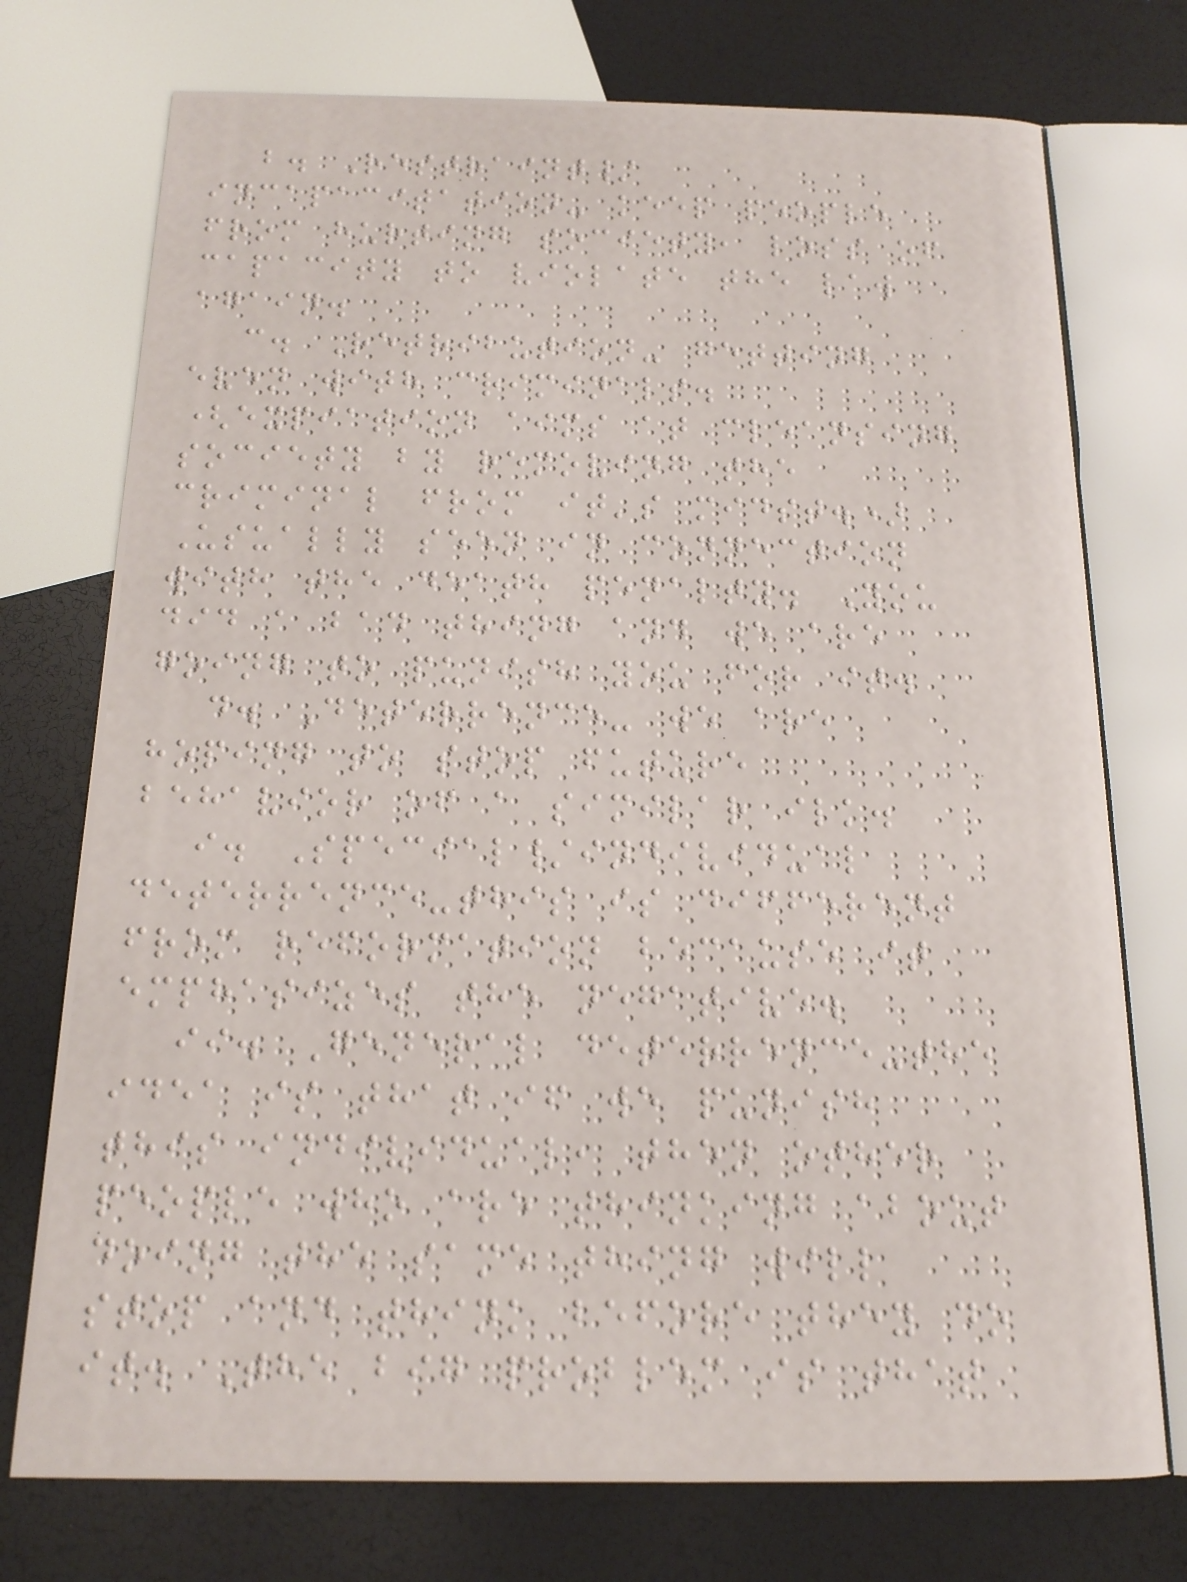b. Restraint/
incapacitation- keep people
from hurting society, loss of
capacity to violate the law
again.
c. Retribution- getting
even with criminals.
(expiation aims at cleansing
society by removing the
criminal from it's midst.)
Usually seen in connection
with the death penalty. You
did a bad thing and we are
going to punish you for it.
d. Deterrence- we are
hoping to stop future
behavior of a similar ilk.
i. Special/individual
deterrence-this is different
from reformation because it
emphasizes the negative.
ii. General deterrence-the
idea is that if we punish
this individual, then other
people who are thinking about
doing the same thing will
stop and think before they do
it. The big problem is that
